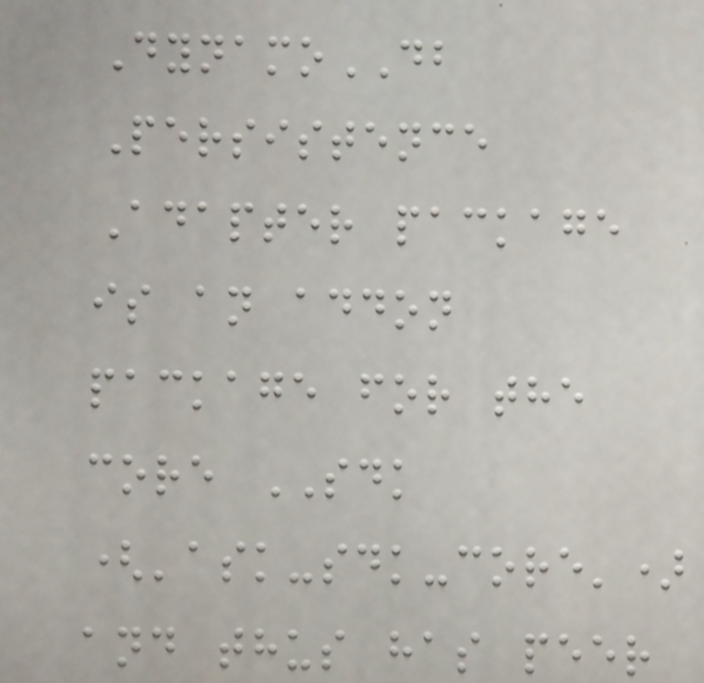DynamoDB
Persistence
Adapter package
is an addon
package for the
core SDK
('ask-sdk-core')
and thus has peer
